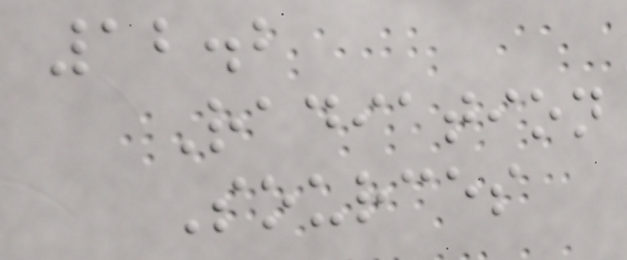12.2
Radiation
Sources
